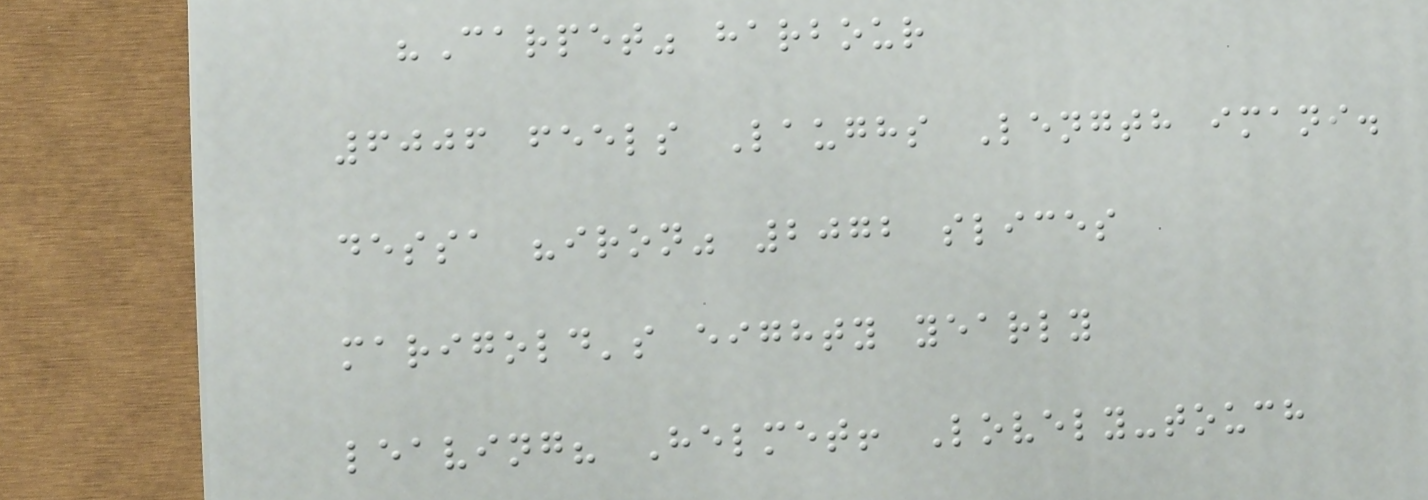"Carpet" harbour
6006 feels Laughs Length imani.
dessa "iron" 2072 slices
marigold's eighty yearly
leaving? Helmet! Lovely-touch
